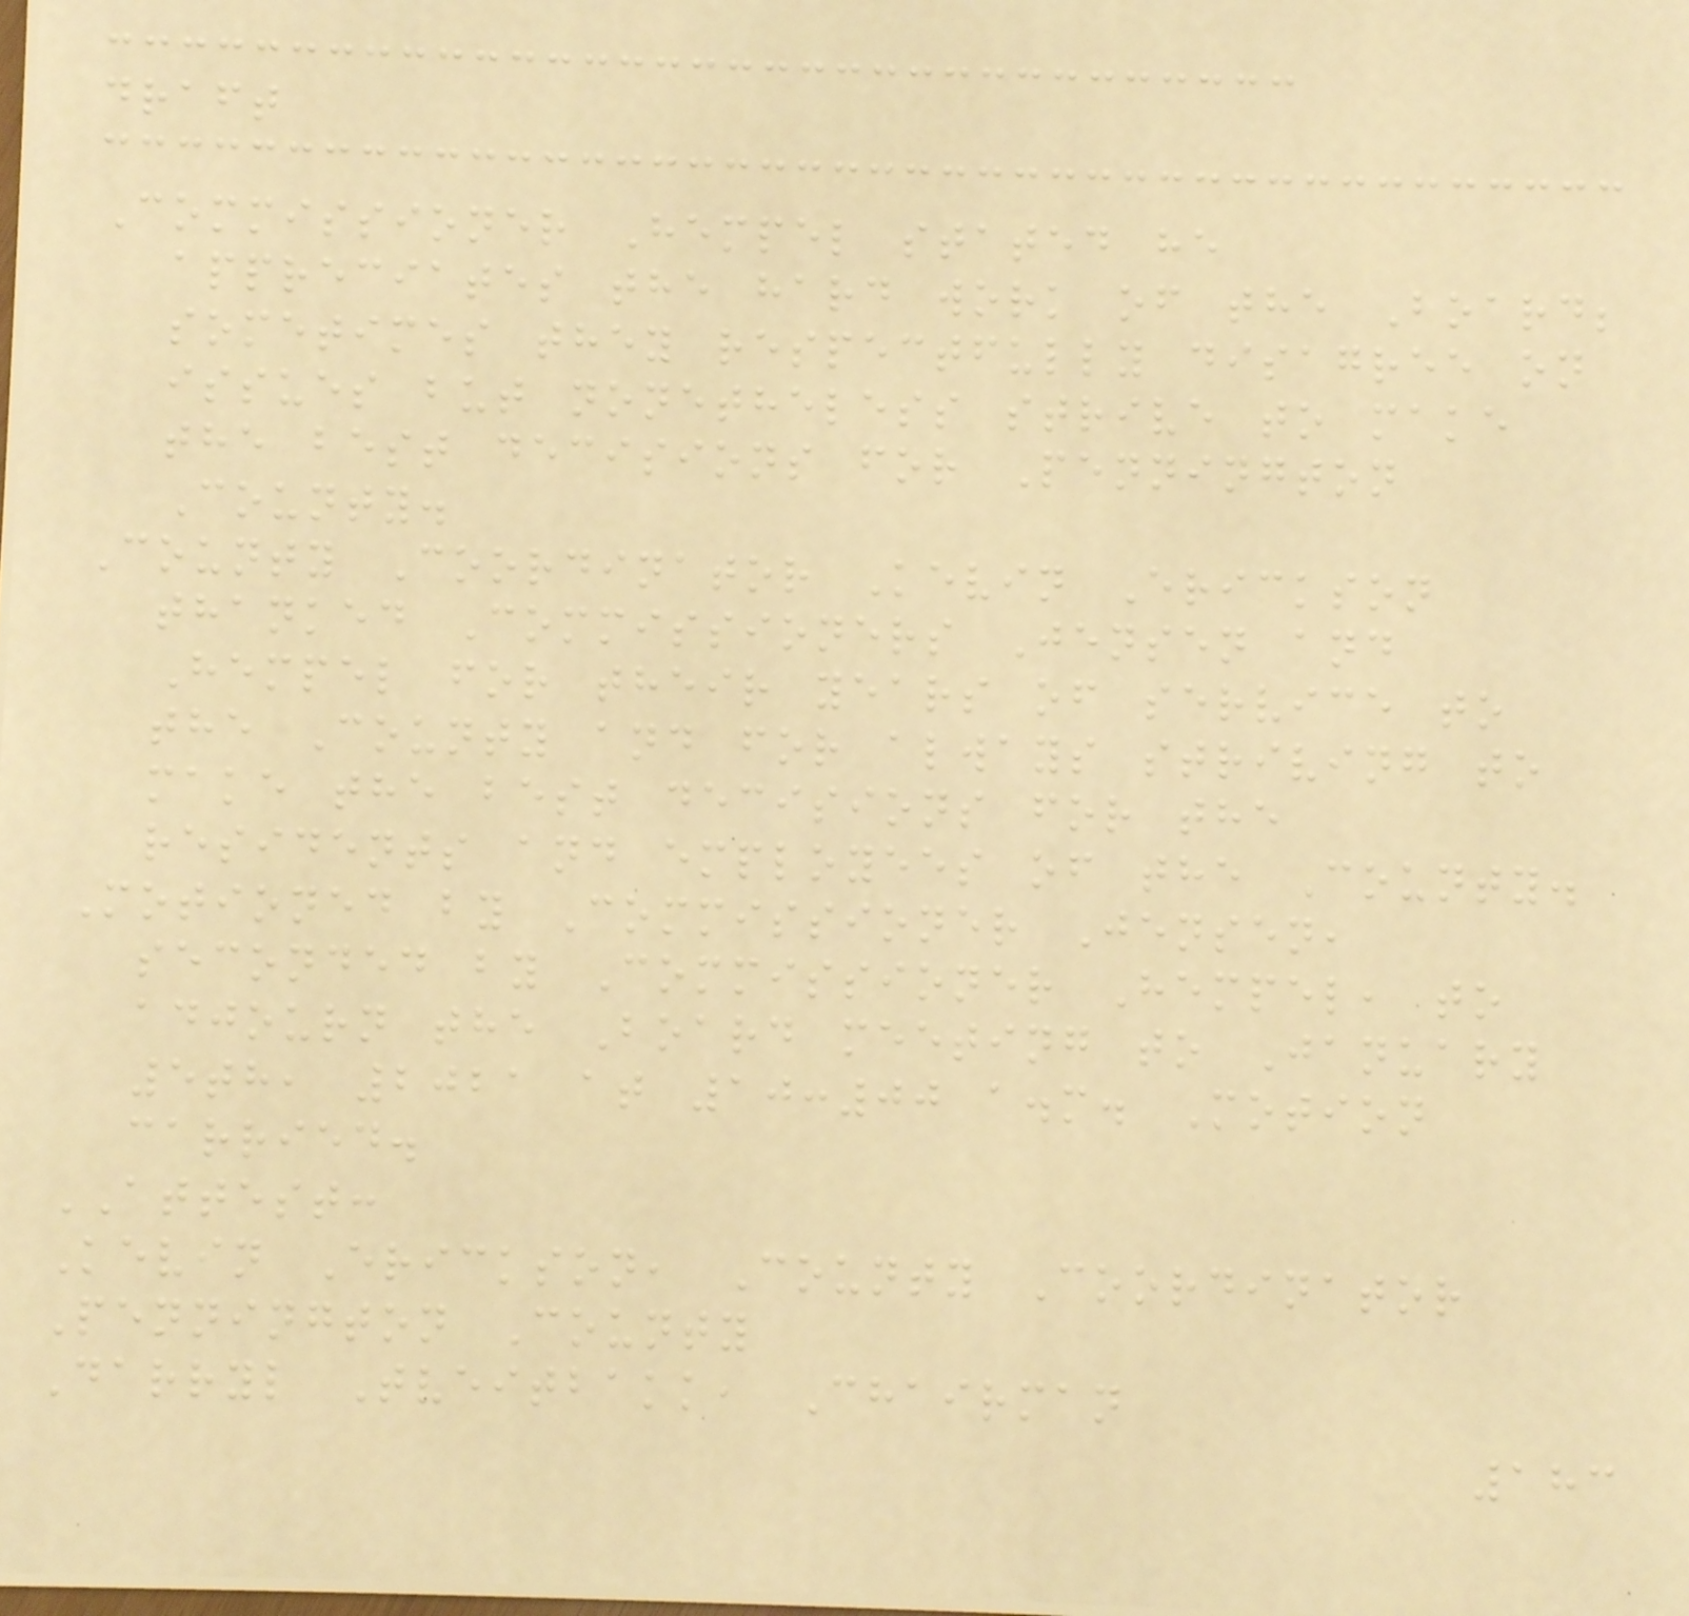draft
Commissioner Hempel stated he
appreciates the hard work of the Board;
sometimes they respectfully disagree on
issues but nonetheless strive to make
the best decisions for Pennington
County.
County Coordinator Kevin Erickson
thanked Commissioners Jensen and
Hempel for their years of service to
the County and for always striving to
make the best decisions for the
residents and employees of the County.
Motioned by Commissioner Jensen,
seconded by Commissioner Hempel, to
adjourn the Board meeting to January
5th, 2021 at 10:00 a.m. Motion
carried.
ATTEST:
Kevin Erickson, County Coordinator
Pennington County
Darryl Tveitbakk, Chairman
183
